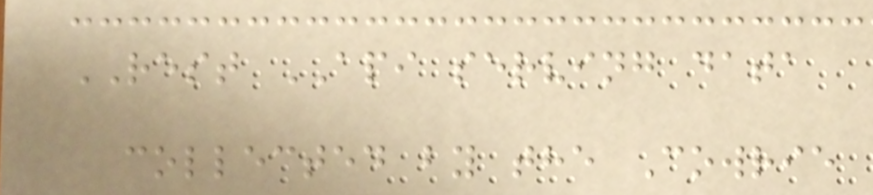REST API serving data
collected by the Cowrie
